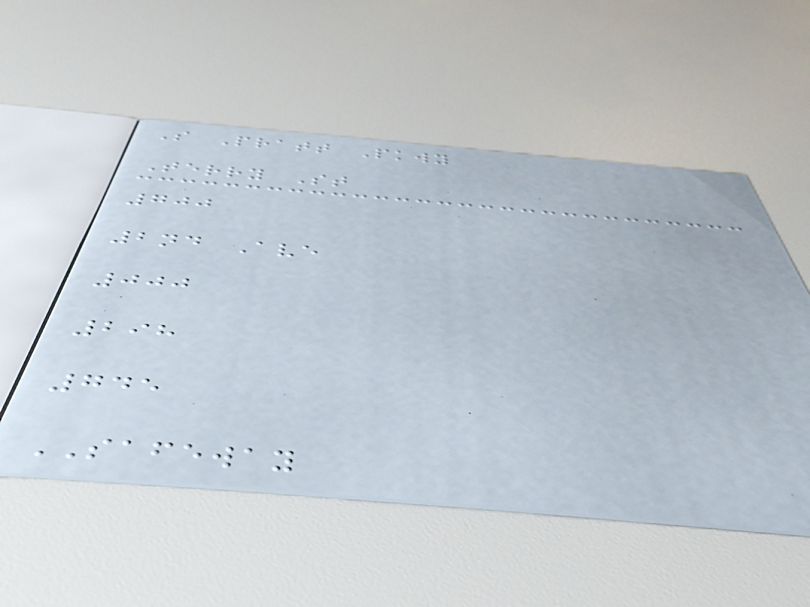S Pratt Pkwy
Terry St
700
2nd Ave
000
298
745
SAFEWAY
